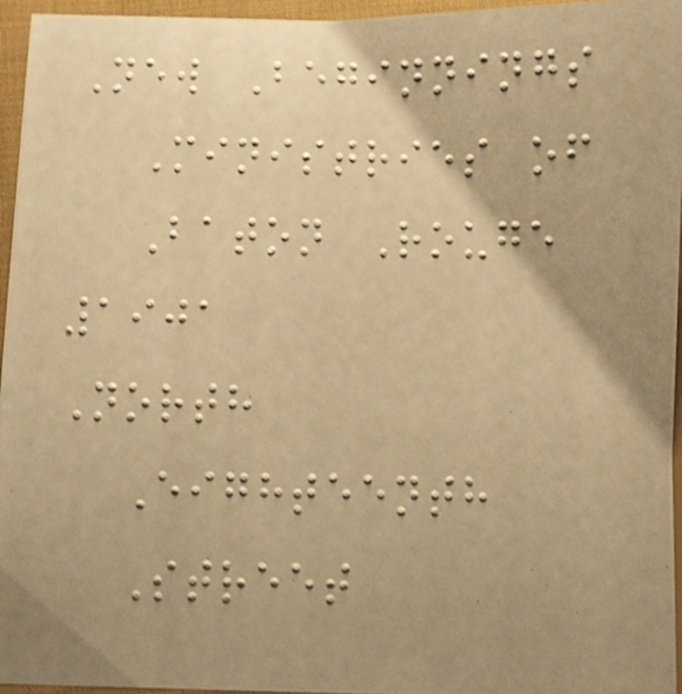New Beginnings
Ministries of
Baton Rouge
1901
North
Eighteenth
Street
